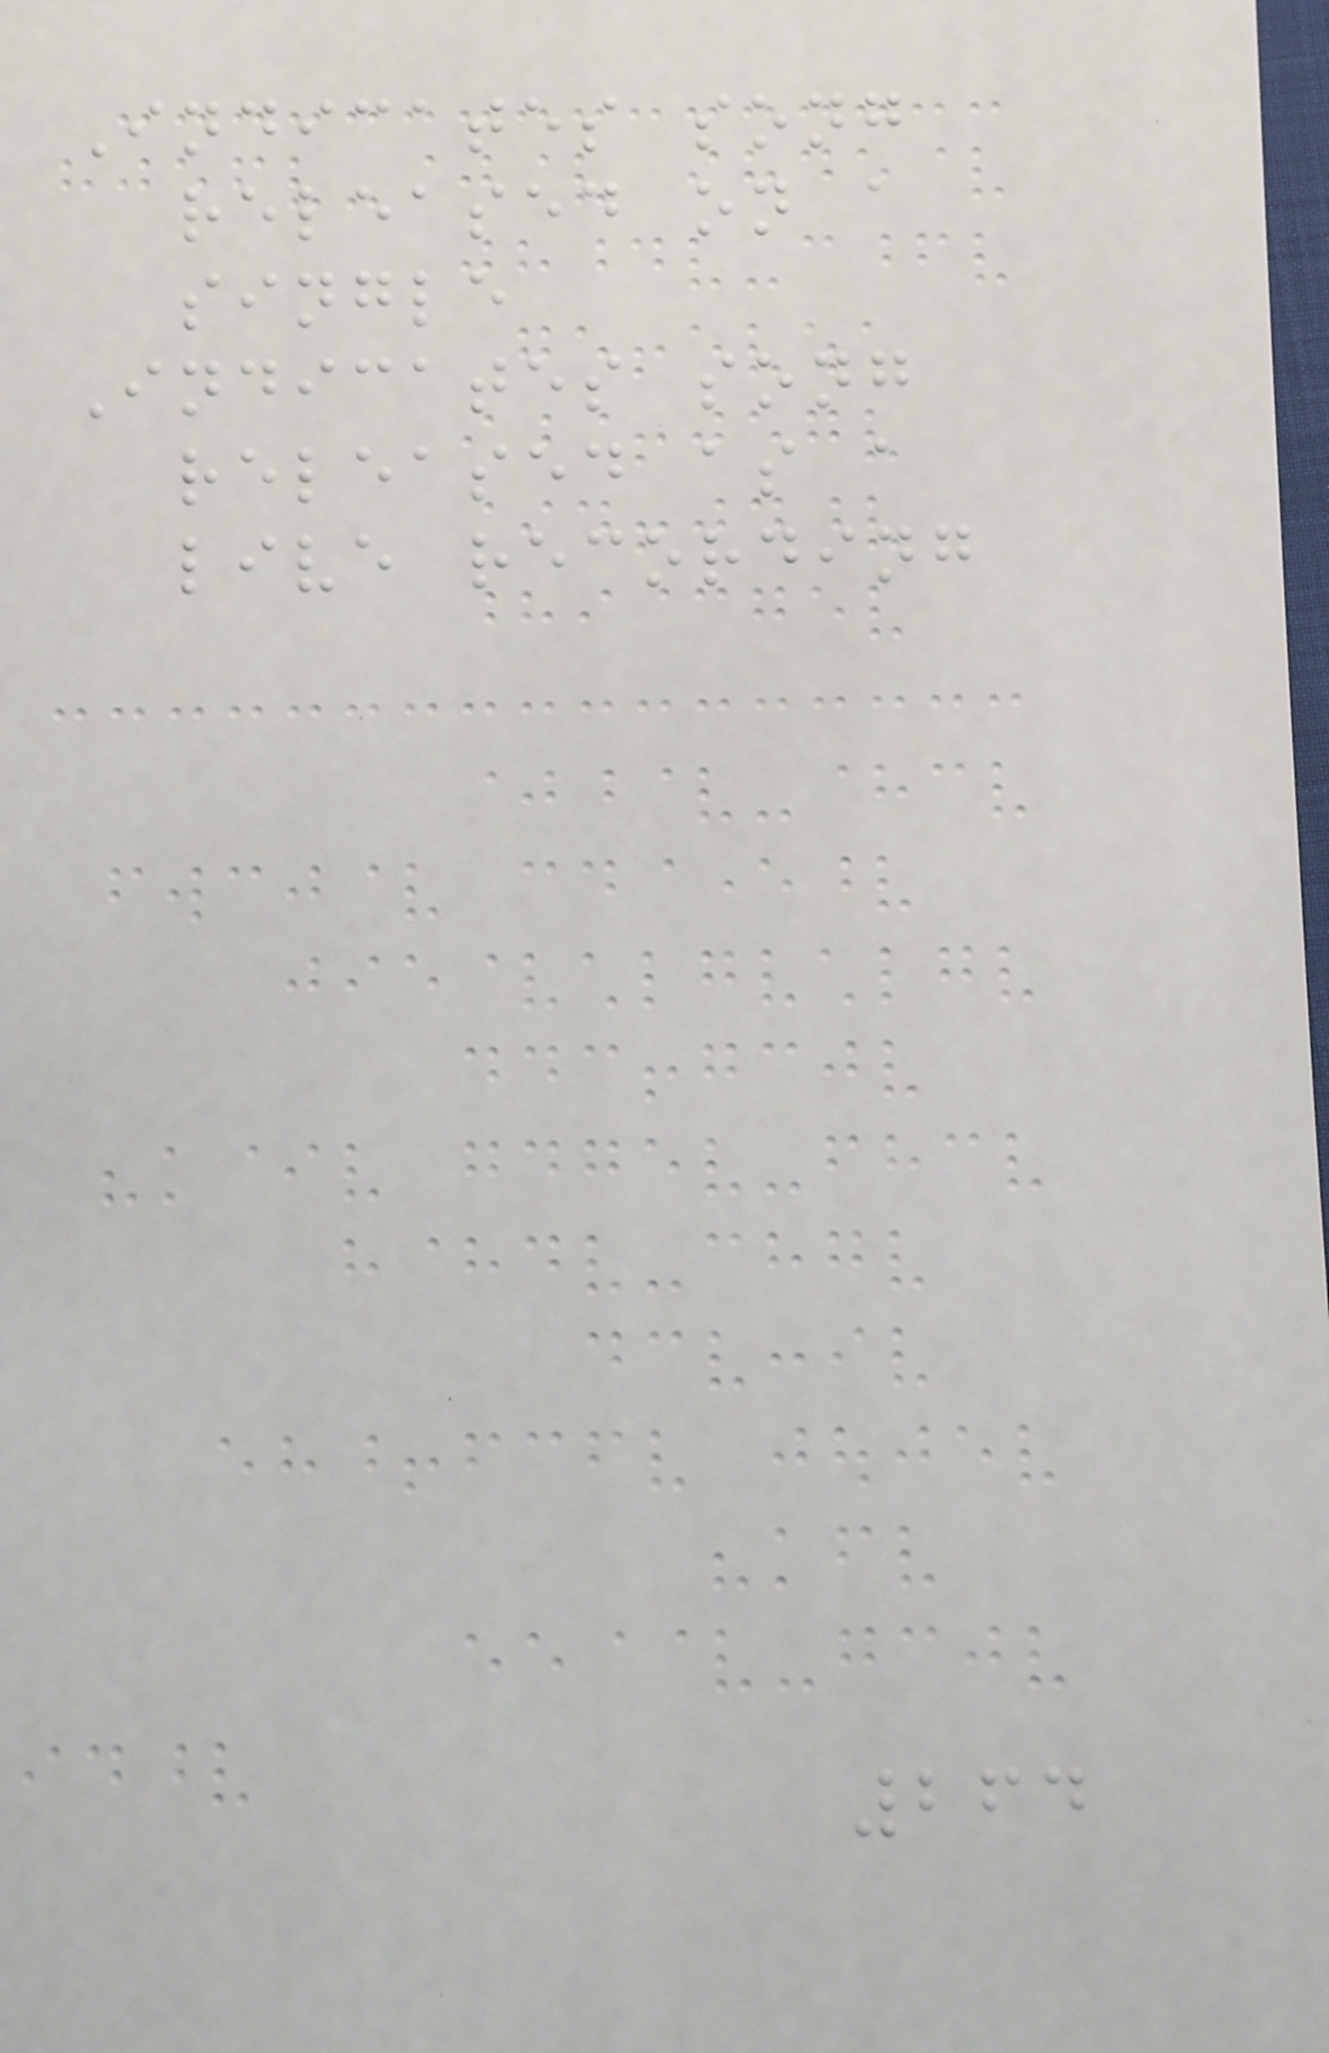Indicates song
released on a
single
Indicates song
released as a
live recording
264
